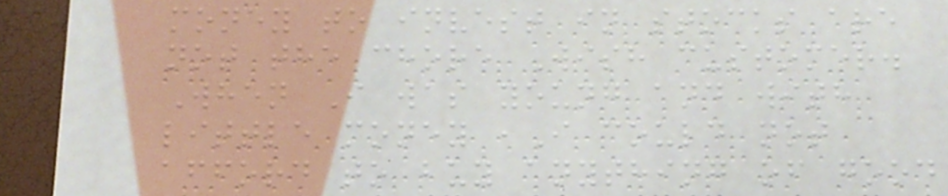money to invest in stocks are
not the chore Wish customer.
When I was young and with
little money ,I could not
afford to buy anything of good
